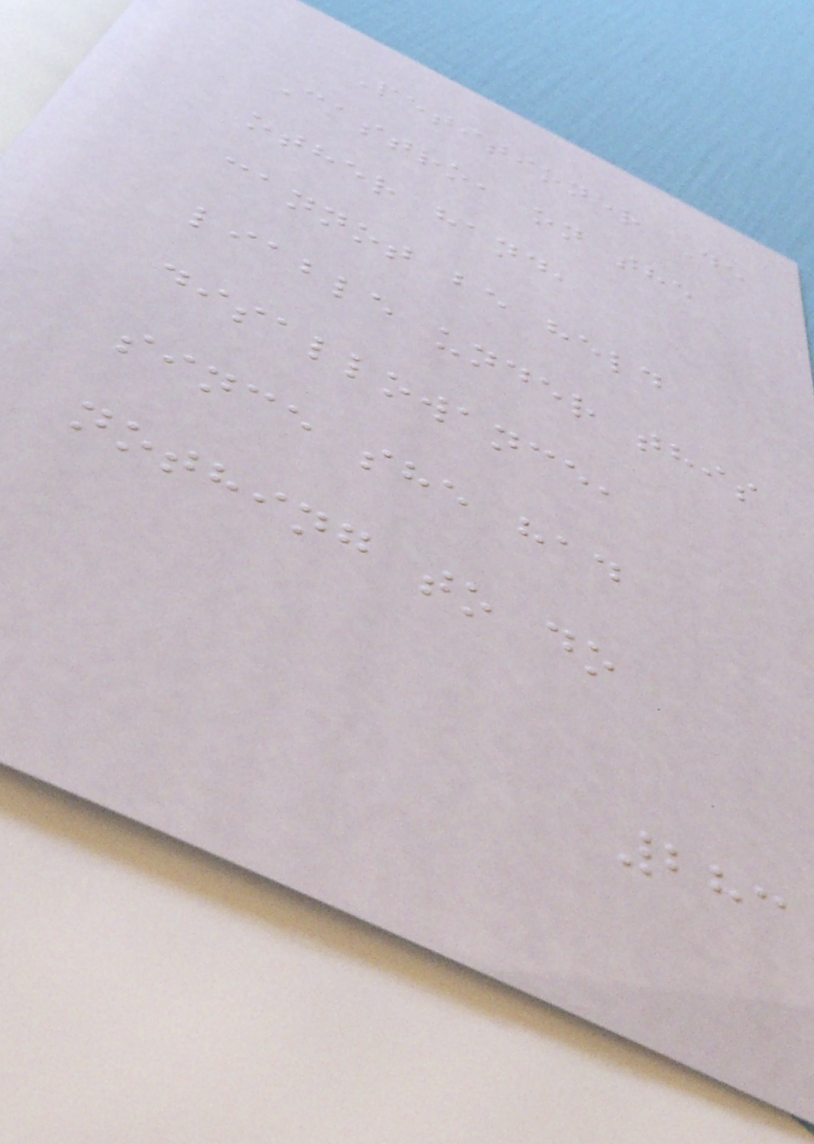Petitioner De
Castro, on the
other hand,
cannot be held
liable under this
disallowance,
since she had
nothing to do
283
